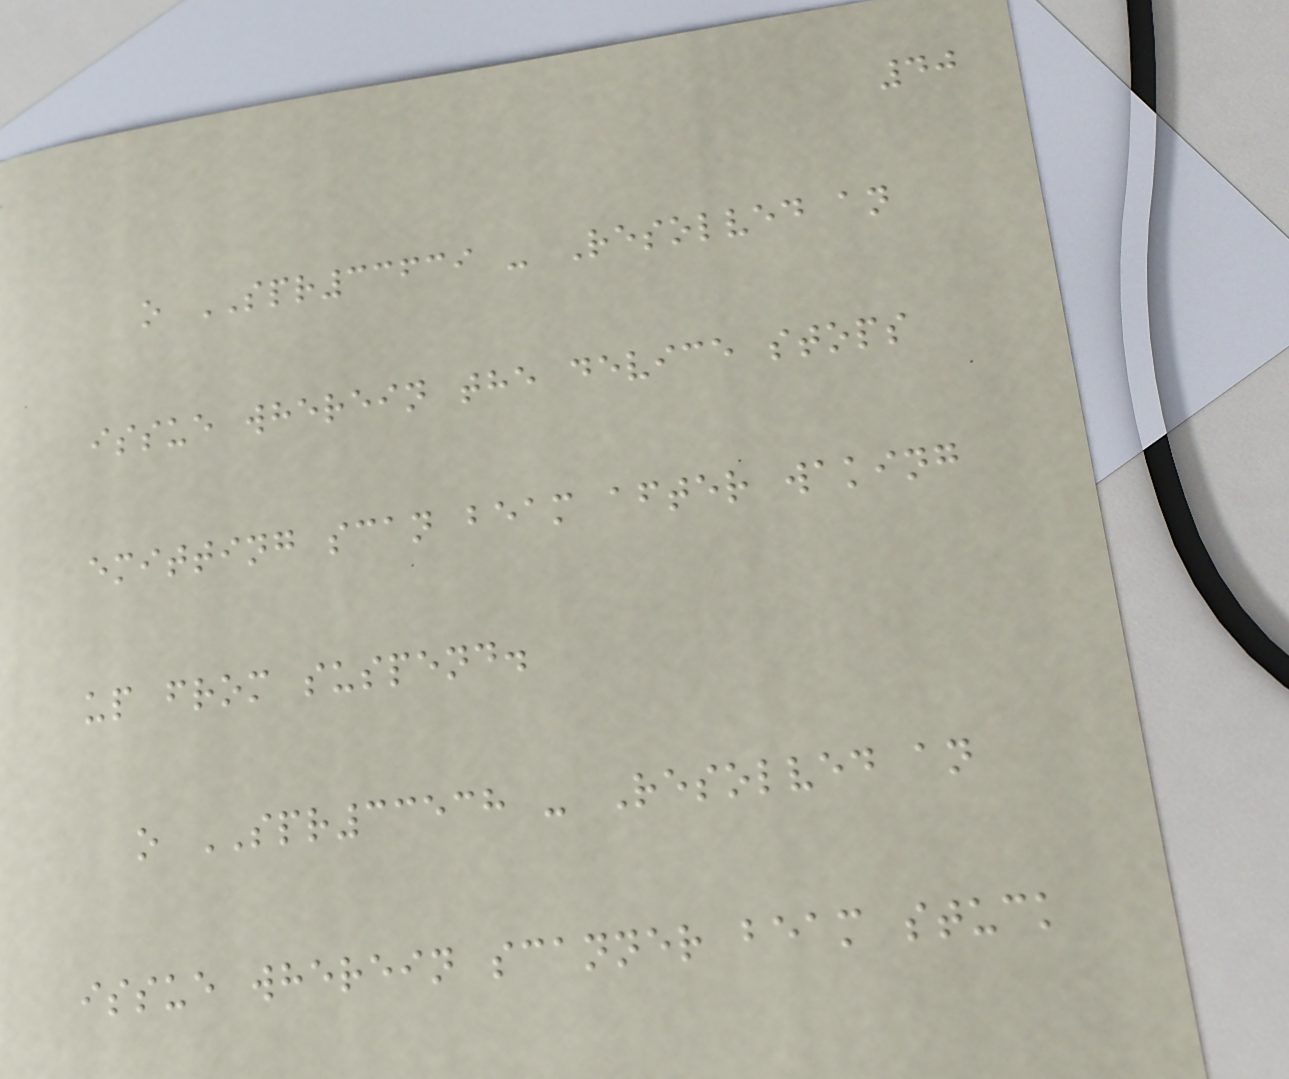40
o SPR33639 - Resolved an
issue wherein the device stops
emitting scan beam after waking
up from suspend.
o SPR33538 - Resolved an
issue wherein scanner beam stuck
